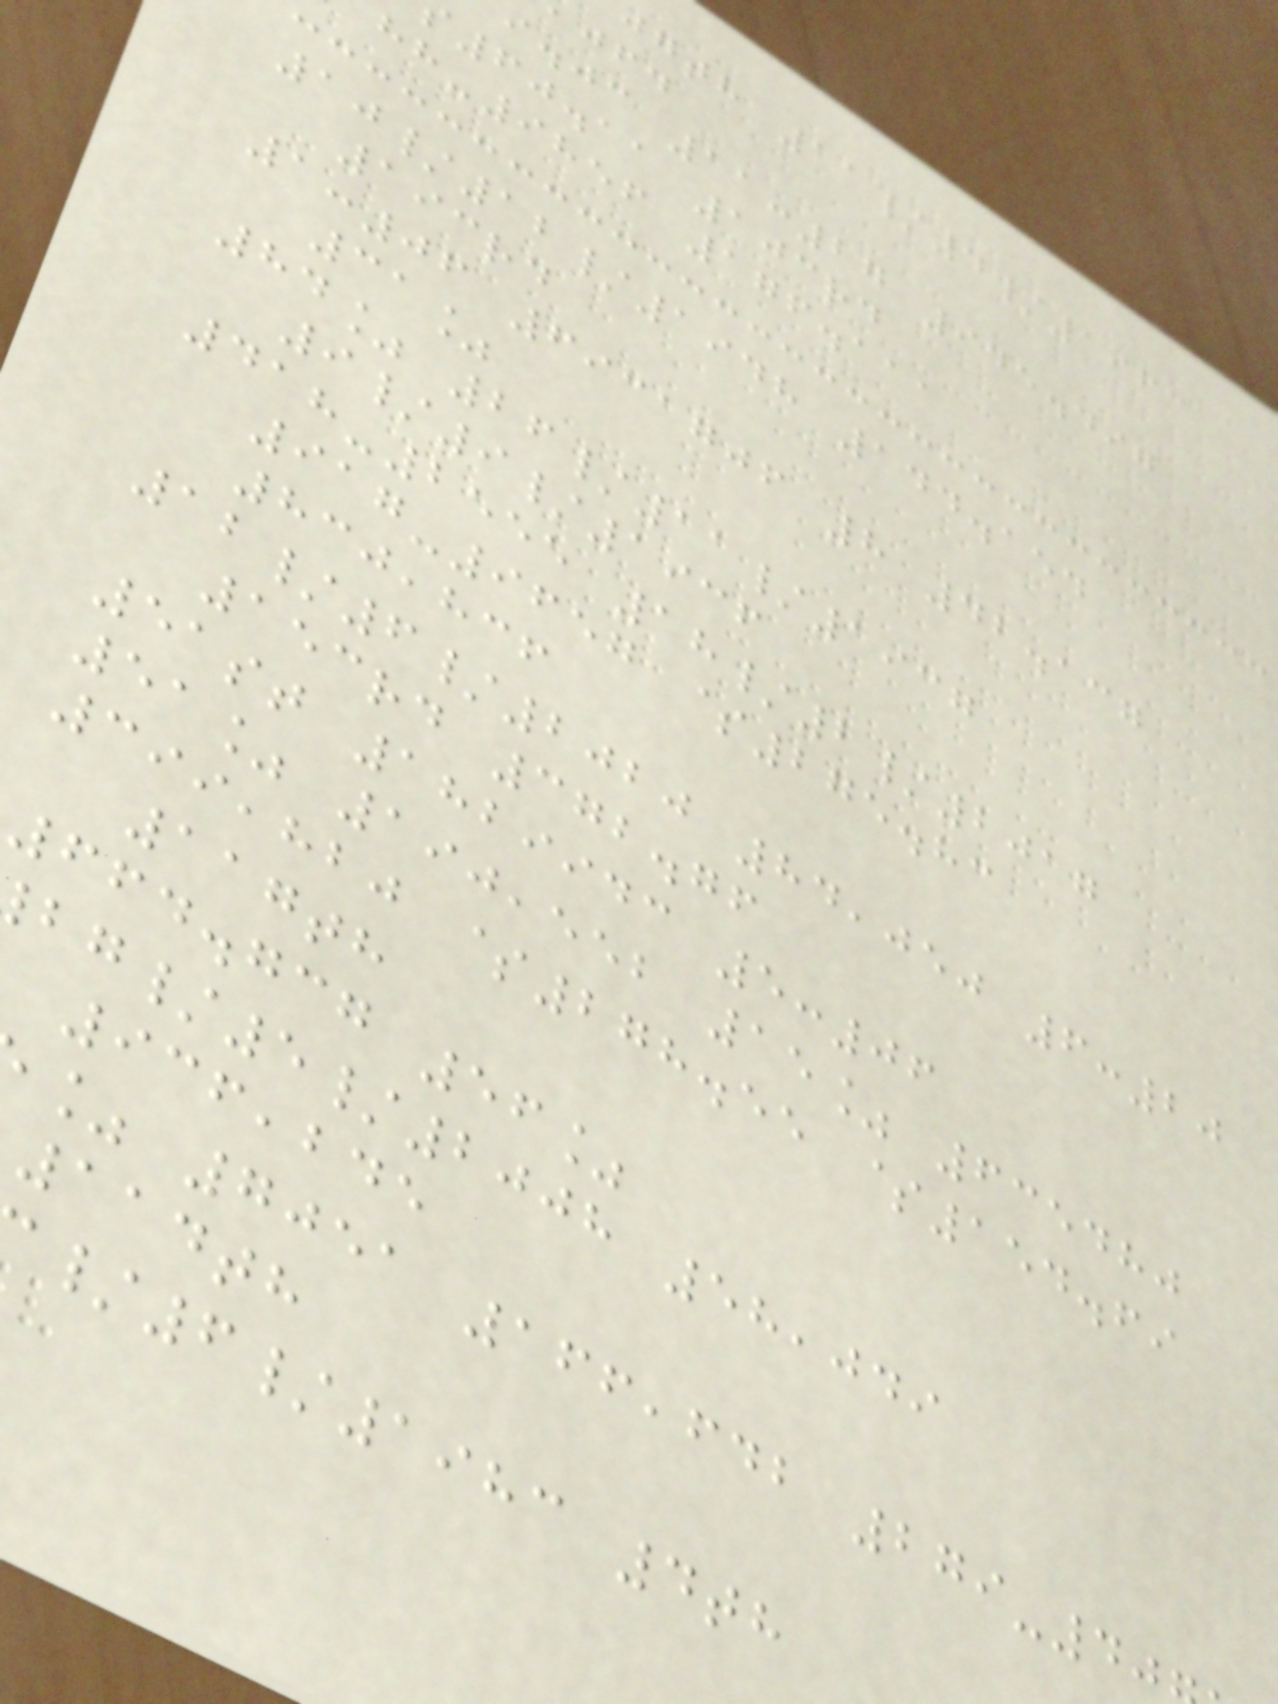jgth 11/4/1963
i.jc 11:27 945.497
60.11 103rd
-9856 176.111
10/12/1948 144.154
193rd
1:06 6931706 8 42.137
31%
84% 26/11/1937
9/9/1936
418-2555 18/2/2017
917-9657 $275.83
830,836
12/6/2020 84,050 6:20
153rd 372.76
51st 1829943 5:06
51% 190,552 15% 635480
399,820 $278.55 $154.69
117th
664.737 56%
/5/2008 58,049
936,245
% 7051 166,642 279-40
114th
/6/1983 4th
